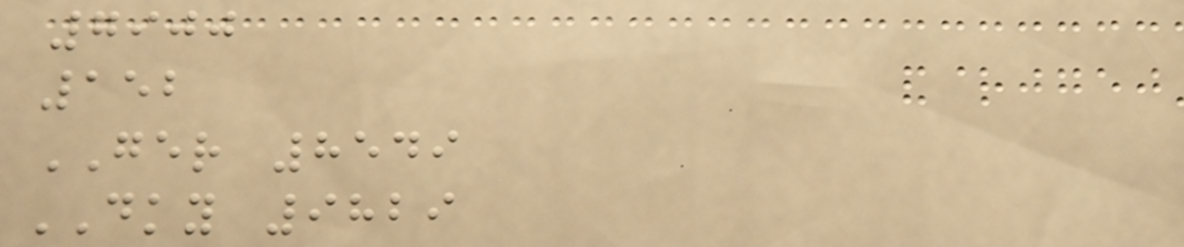7900
152
GER 8549
DKY 9829
